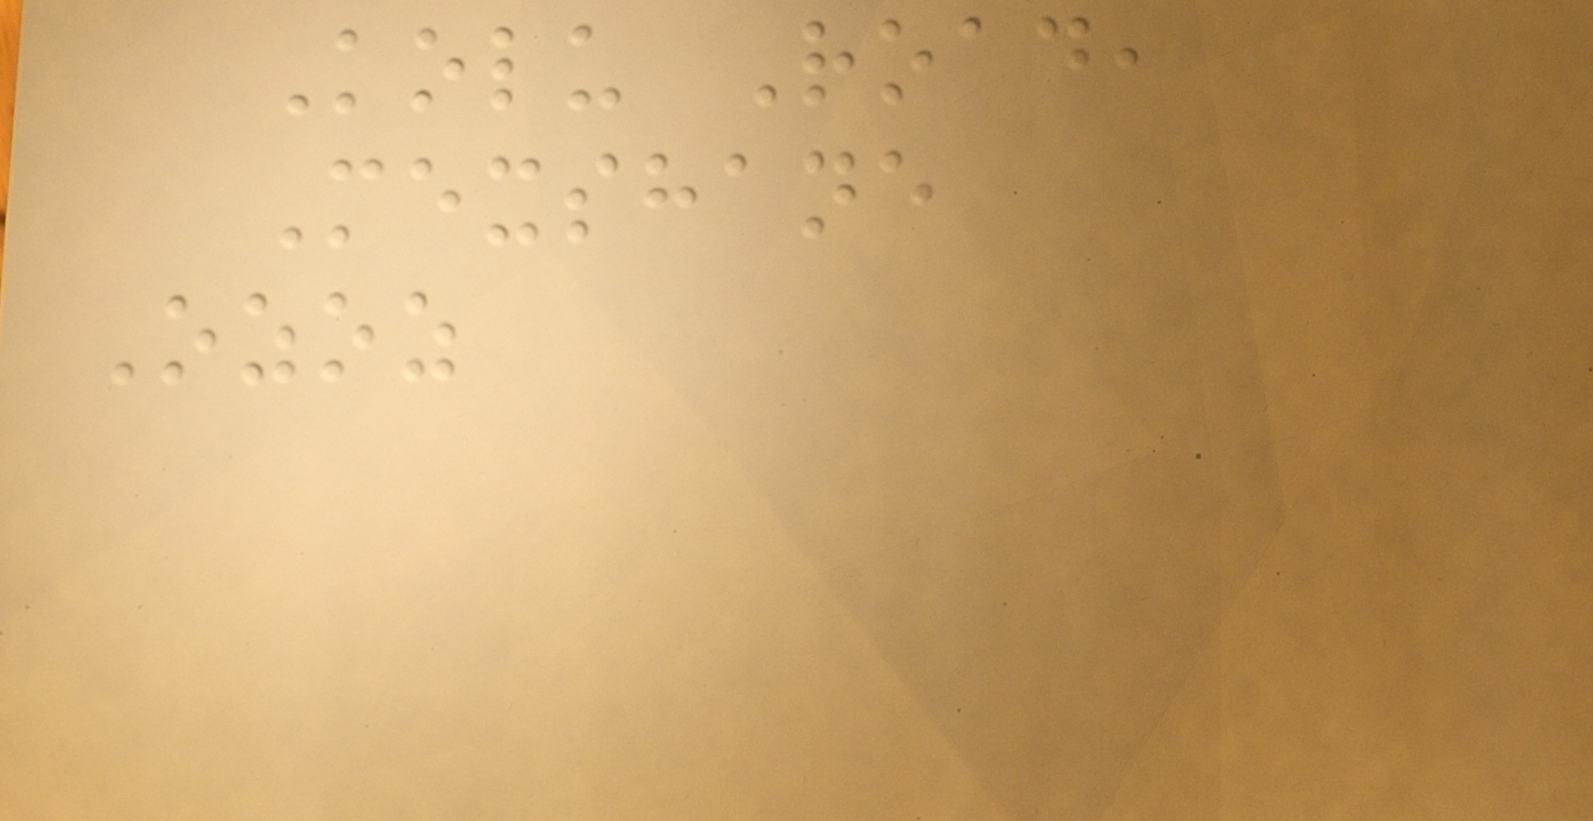Kolu Road,
Mexshane
Ozoz
